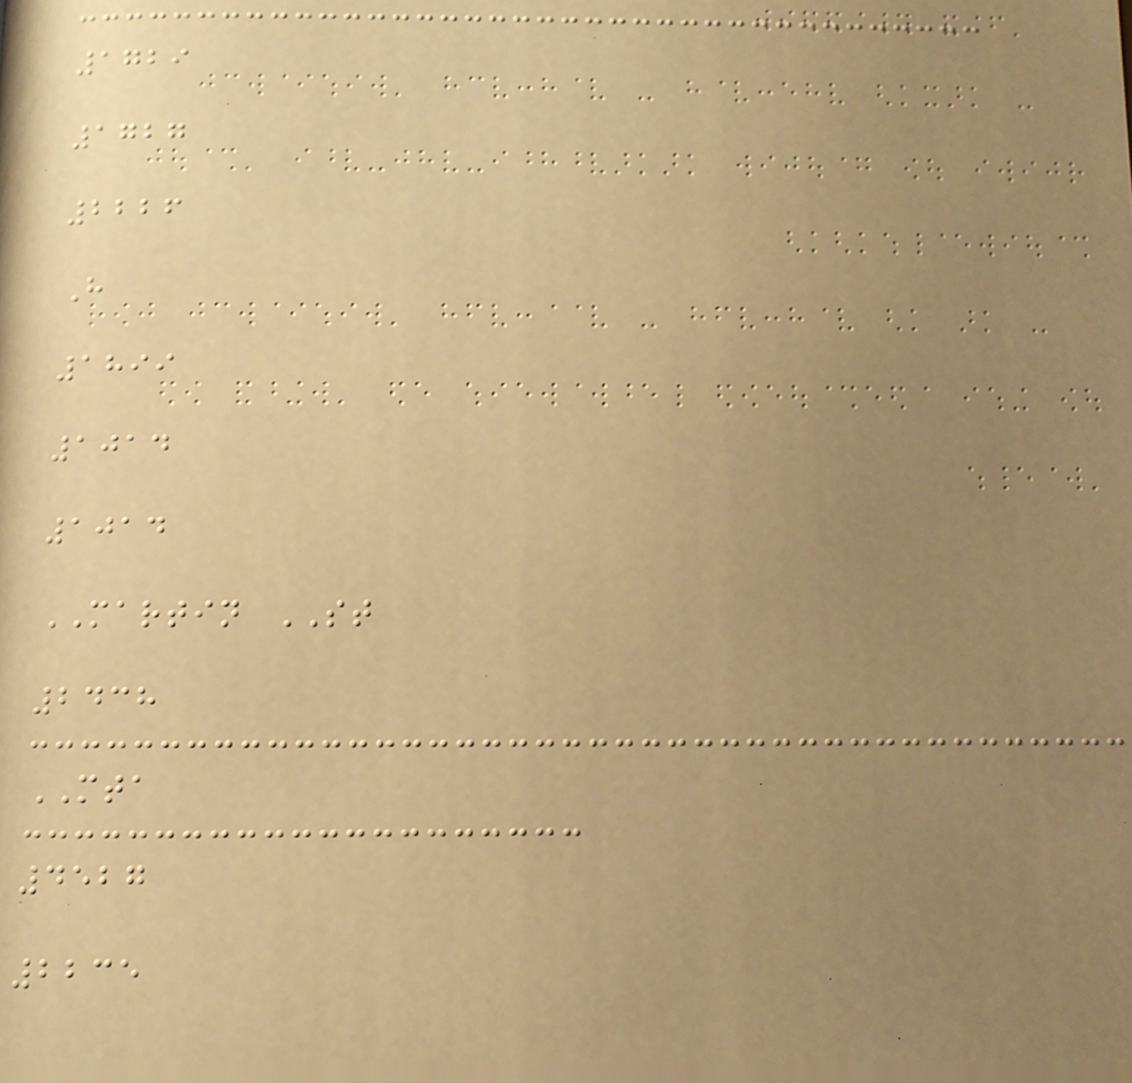1729
1727
2226
H
1899
1014
1014
MARTIN ST
2438
MTA
4527
2235
